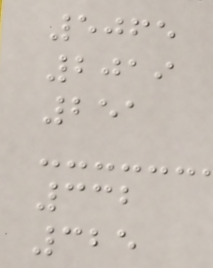5065
2019
251
332
325
